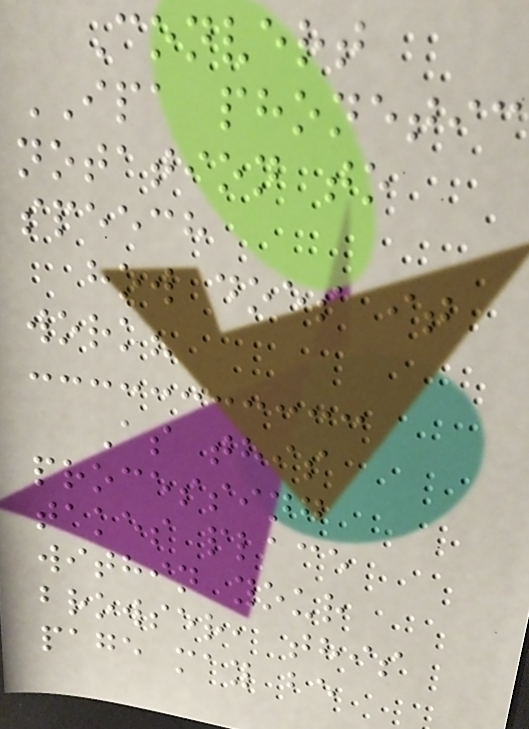Convert
IPA phonetic
notation to
speech
how does it
work?
As this
processing
takes place
within your
browser, this
page may be
